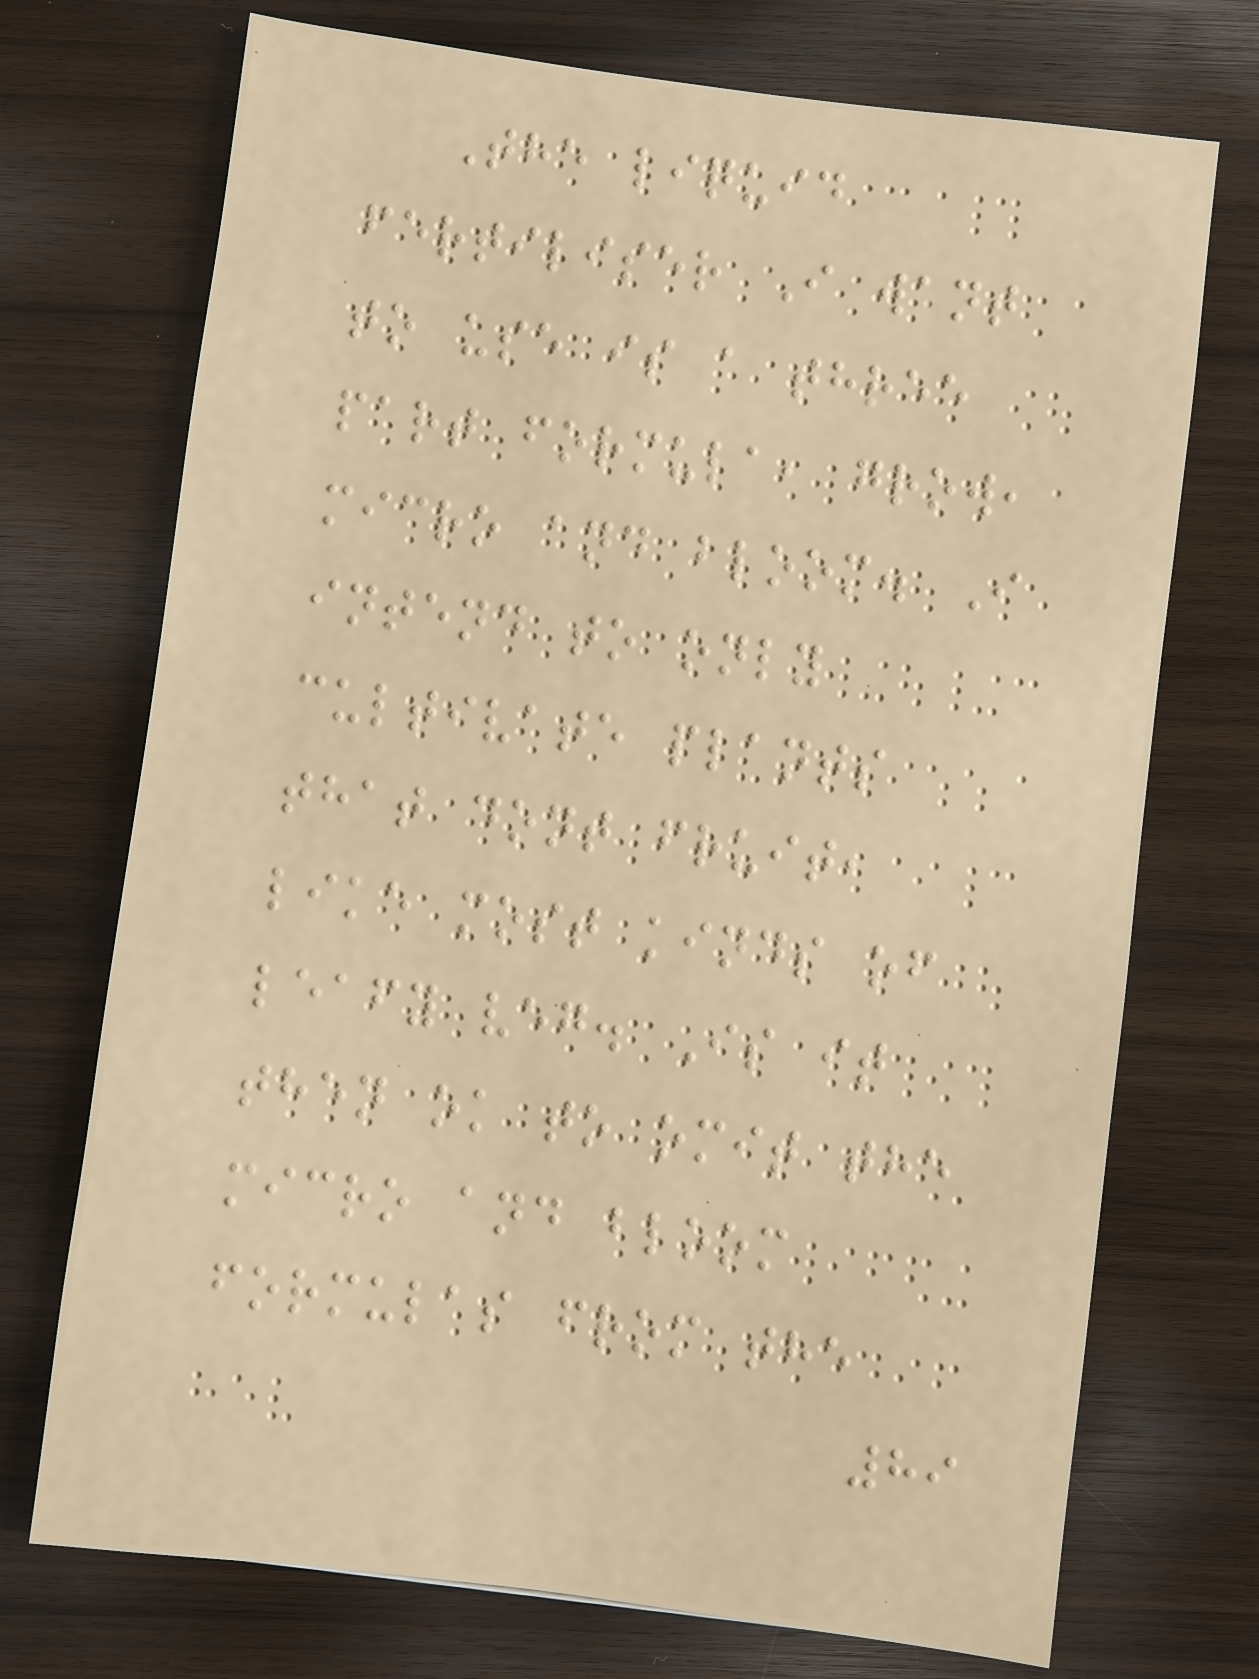The liquid
fertiliser I want
to use is a three
part formula, grow,
micro and bloom. I
intend to only
cultivate plants
that dont fruit,
like most kinds of
leafy veg. Is it
then ok to omit the
micro and bloom
formulas from the
89
